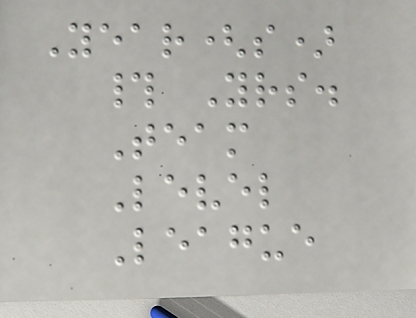Year(s)
# Yrs.
Team
Level
League
